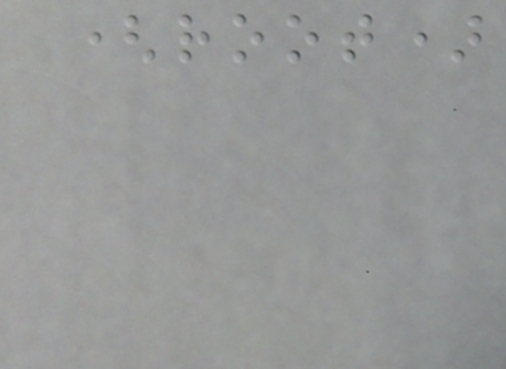(root)
